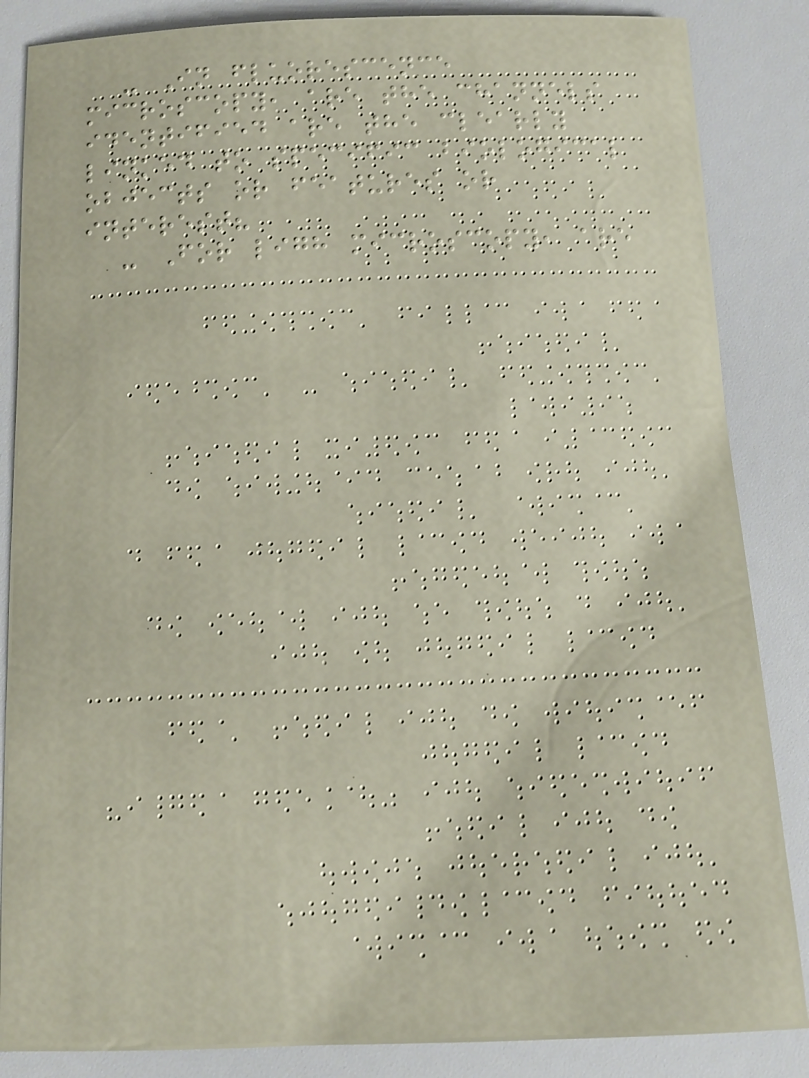- In fluorescence
microscopy, are the channels
identified are the clearly
linked to specific biological
objects or features or
interest?
- For ligh microscopy, are
